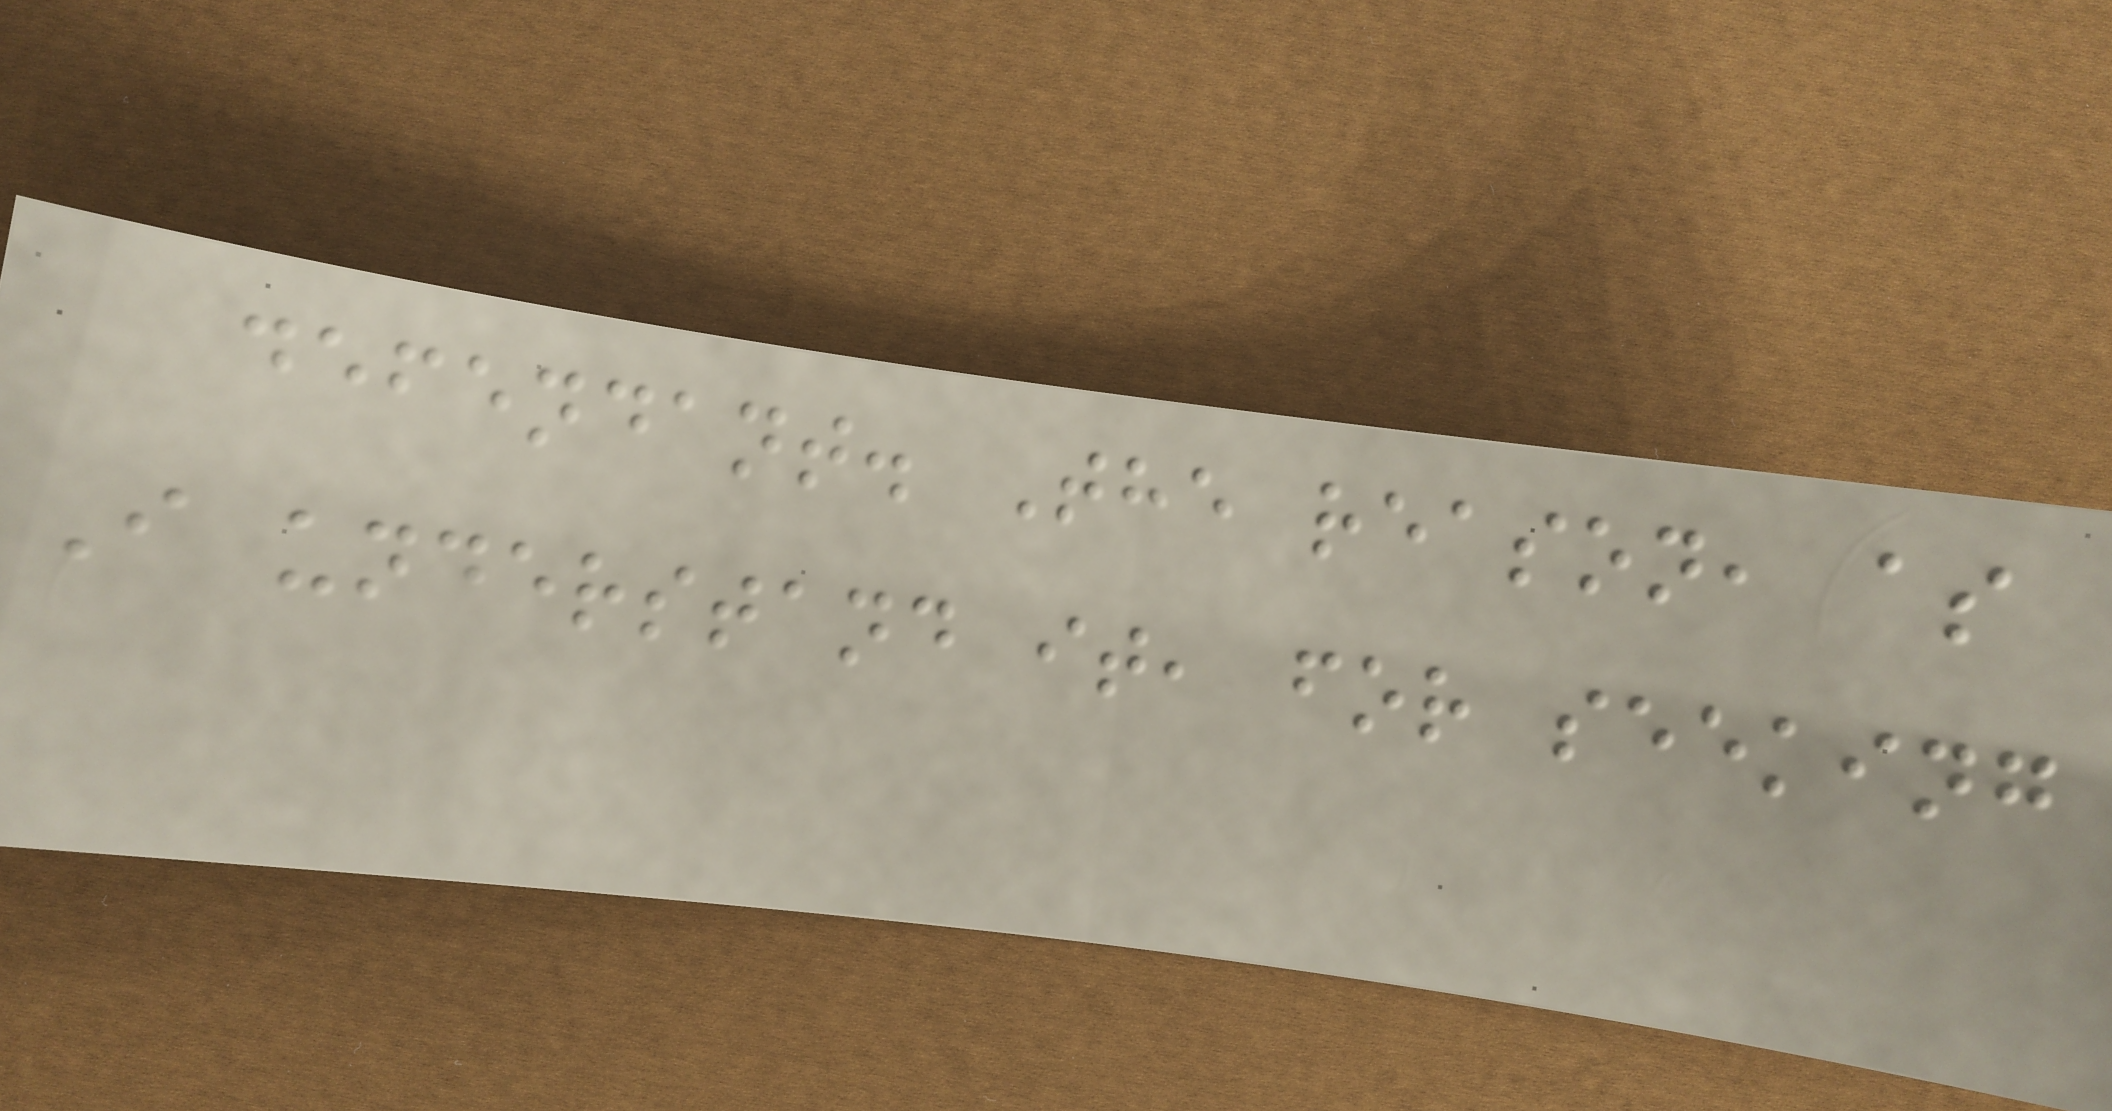defendant. The reason, as
I understand it, for seeking
